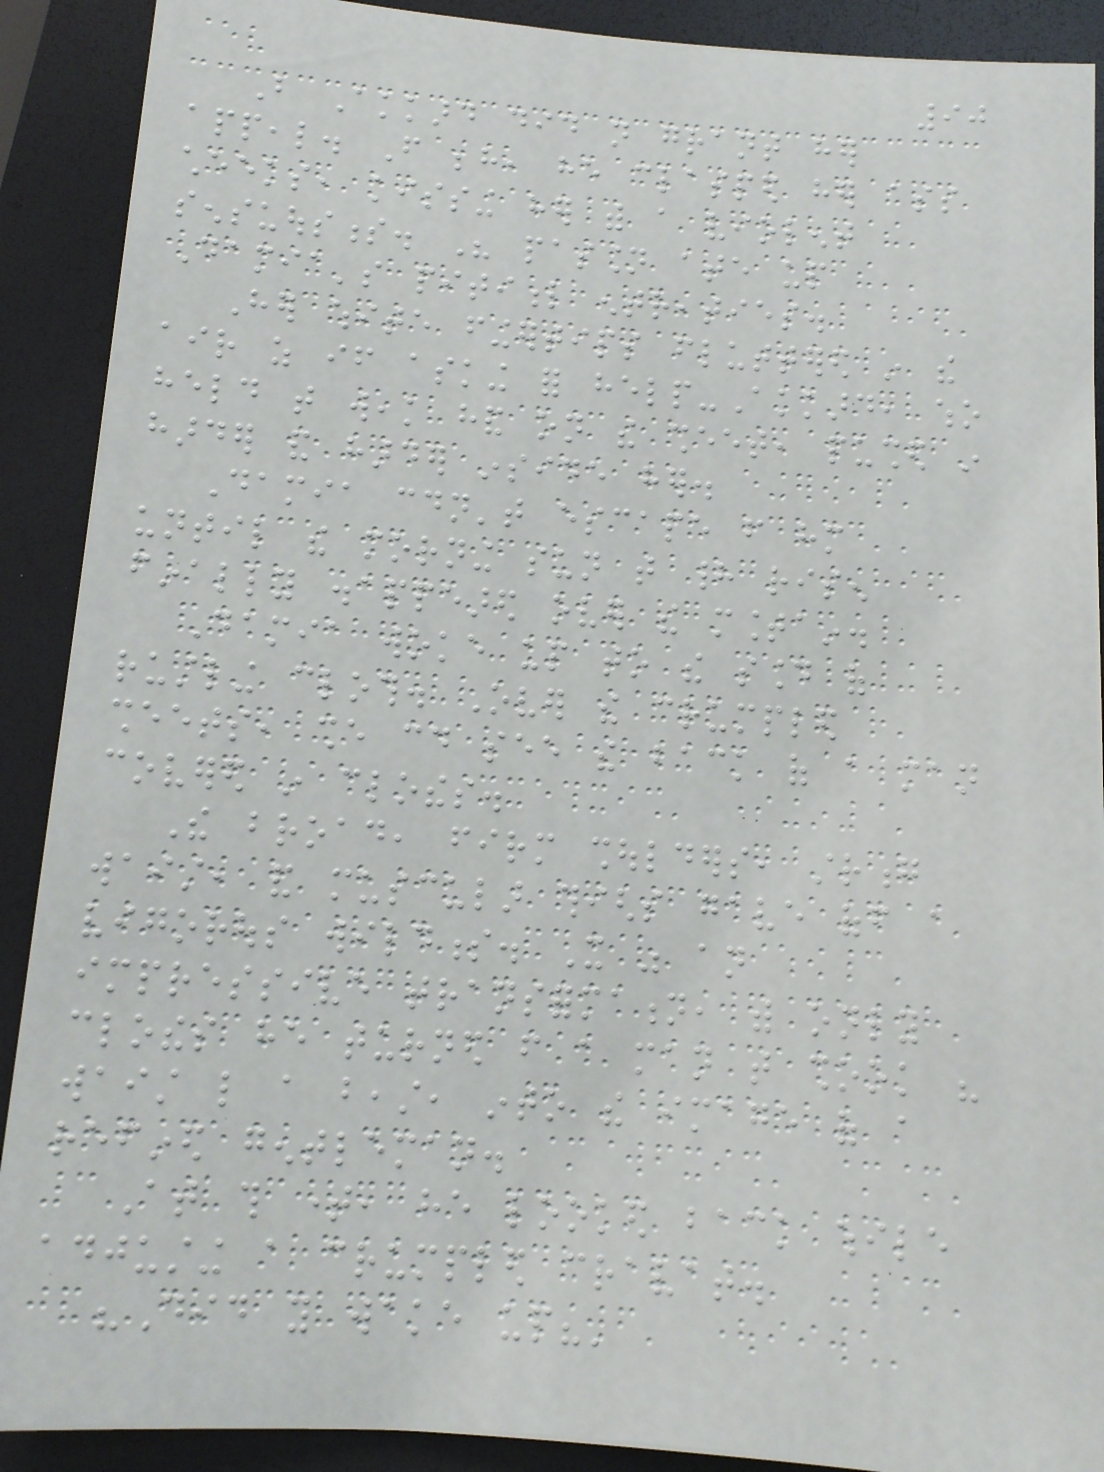90
But Akkard did not grant her
appeal. From behind, he clasped her ass
cheeks, kissing her with a violent
sensuousness. His passion ate up
Damia's pitiful entreaties.
Her white fingertips fluttered in the
air as if asking for help-Akkard, who
held that weak hand on the sheet, pushed in
harder and harder inside her.
Damia couldn't escape from him
until the morning sun that had risen
finally disappeared over the mountain.
Damia woke up to the sound of
rustling cloth. Over the crumpled
sheets, she could see the back of a man
covered in clothes.
The broad, firm shoulders, strong
waist, and muscular thighs gave off a
vigorous wildness. It was an
impressive transformation, with only
clothes he turned from a man that shook his
waist like a beast, into the image of a
refined gentleman.
At this time, he looked back while
adjusting a crumpled cravat.
"Did you wake up?'
